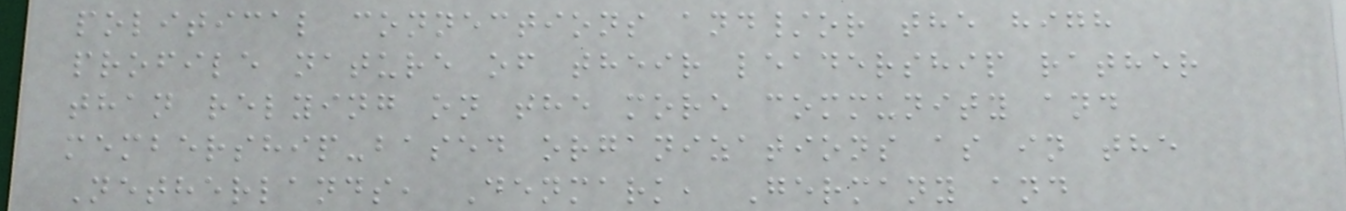political connections and/or the high
profile nature of their leadership rather
than relying on the more community and
membership-based organizations as in the
Netherlands, Denmark, Germany and
